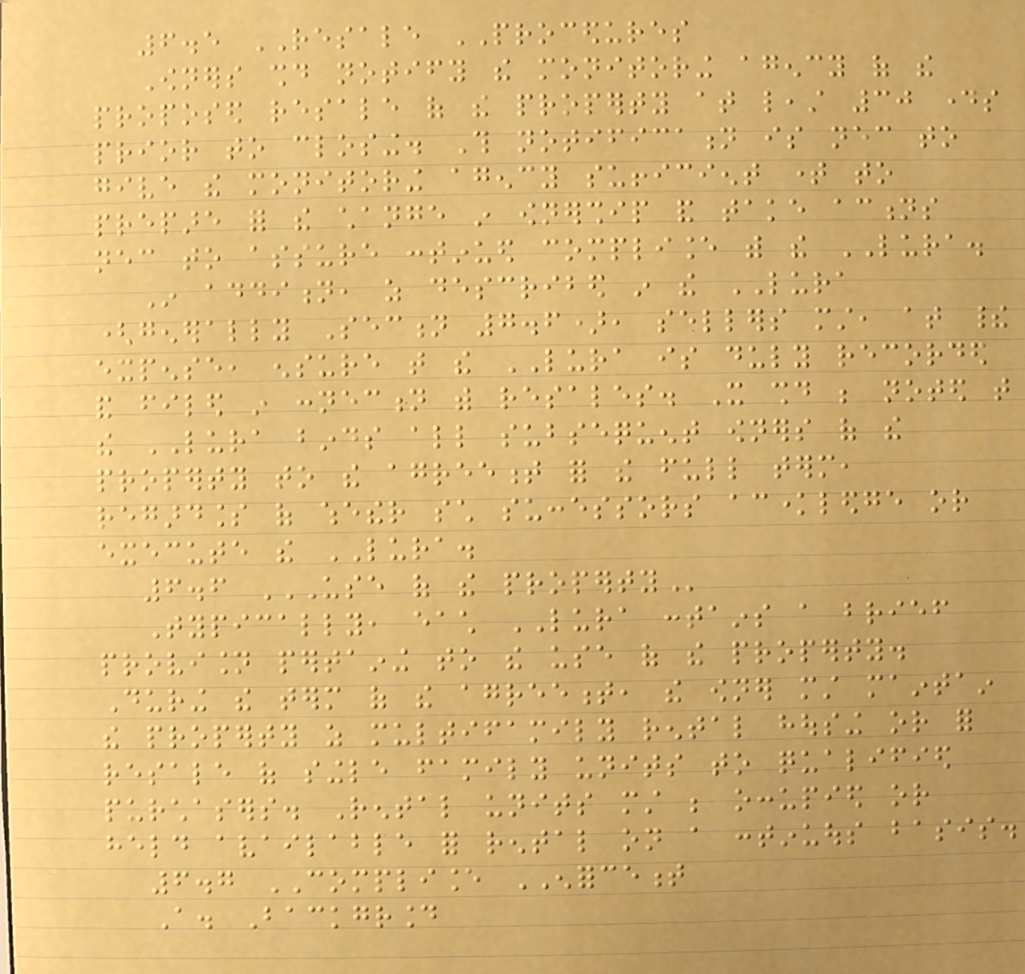6.5 RESALE PROCEDURES
Owners should notify the monitoring agency of the
proposed resale of the property at least 30 days
prior to closing. This notification is necessary to
give the monitoring agency sufficient time to
prepare for the change in ownership and take actions
necessary to assure continued compliance with the LURA.
In addition, as described in the LURA
(generally Section 7.6), sellers must, at their
expense, ensure that the LURA is duly recorded
and filed in connection with resales. It should be noted that
the LURA binds all subsequent owners of the
property to the agreement for the full term,
regardless of whether such successors acknowledge or
execute the LURA.
6.6 USE OF THE PROPERTY
Typically, each LURA contains a brief
provision pertaining to the use of the property.
During the term of the agreement, the owner must maintain
the property as multifamily rental housing or for
resale of single family units to qualified
purchasers. Rental units must be occupied or
held available for rental on a continuous basis.
6.7 COMPLIANCE ENFORCEMENT
A. Background
